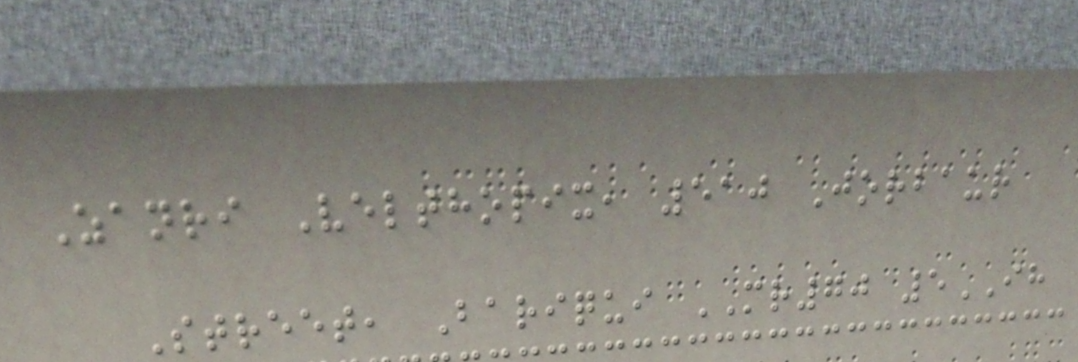Zanri Velthopix, 510 Jorbaur
Street, Bariqui MR70 5IH
